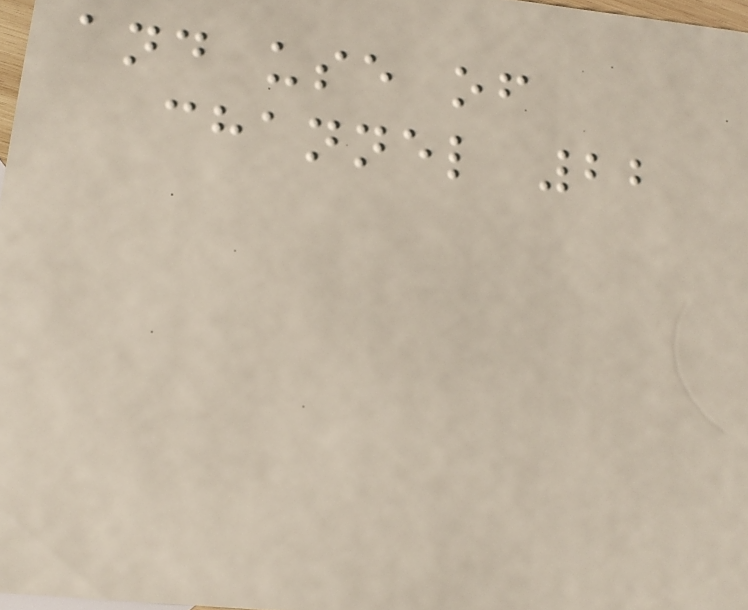and use of
channel 22
